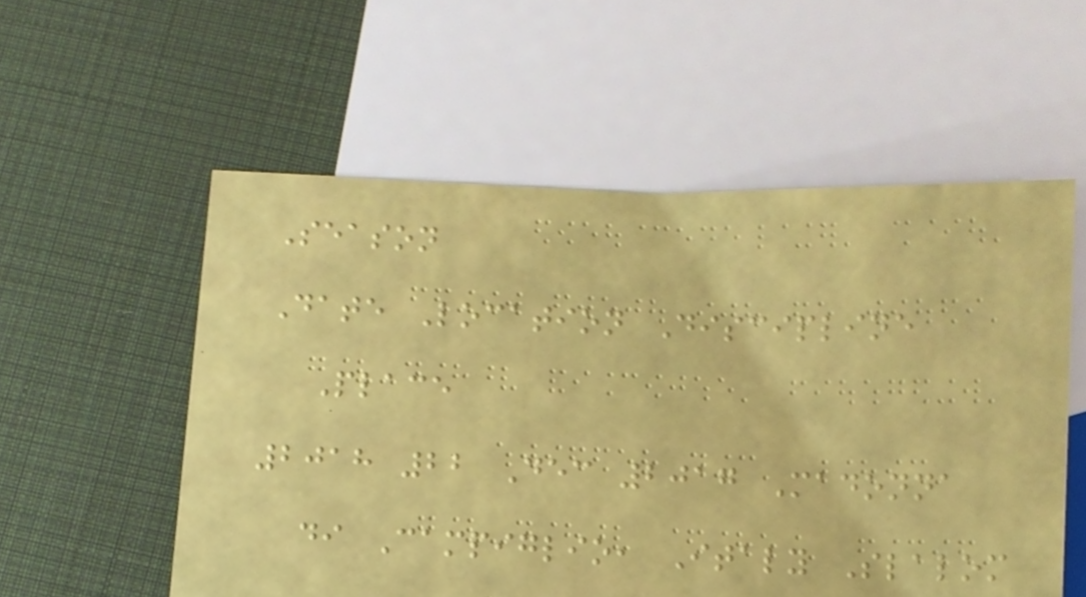Season
Date Location Discipline
Place
2018 22 Dec 2017 Madonna
di Campiglio, Italy Slalom
